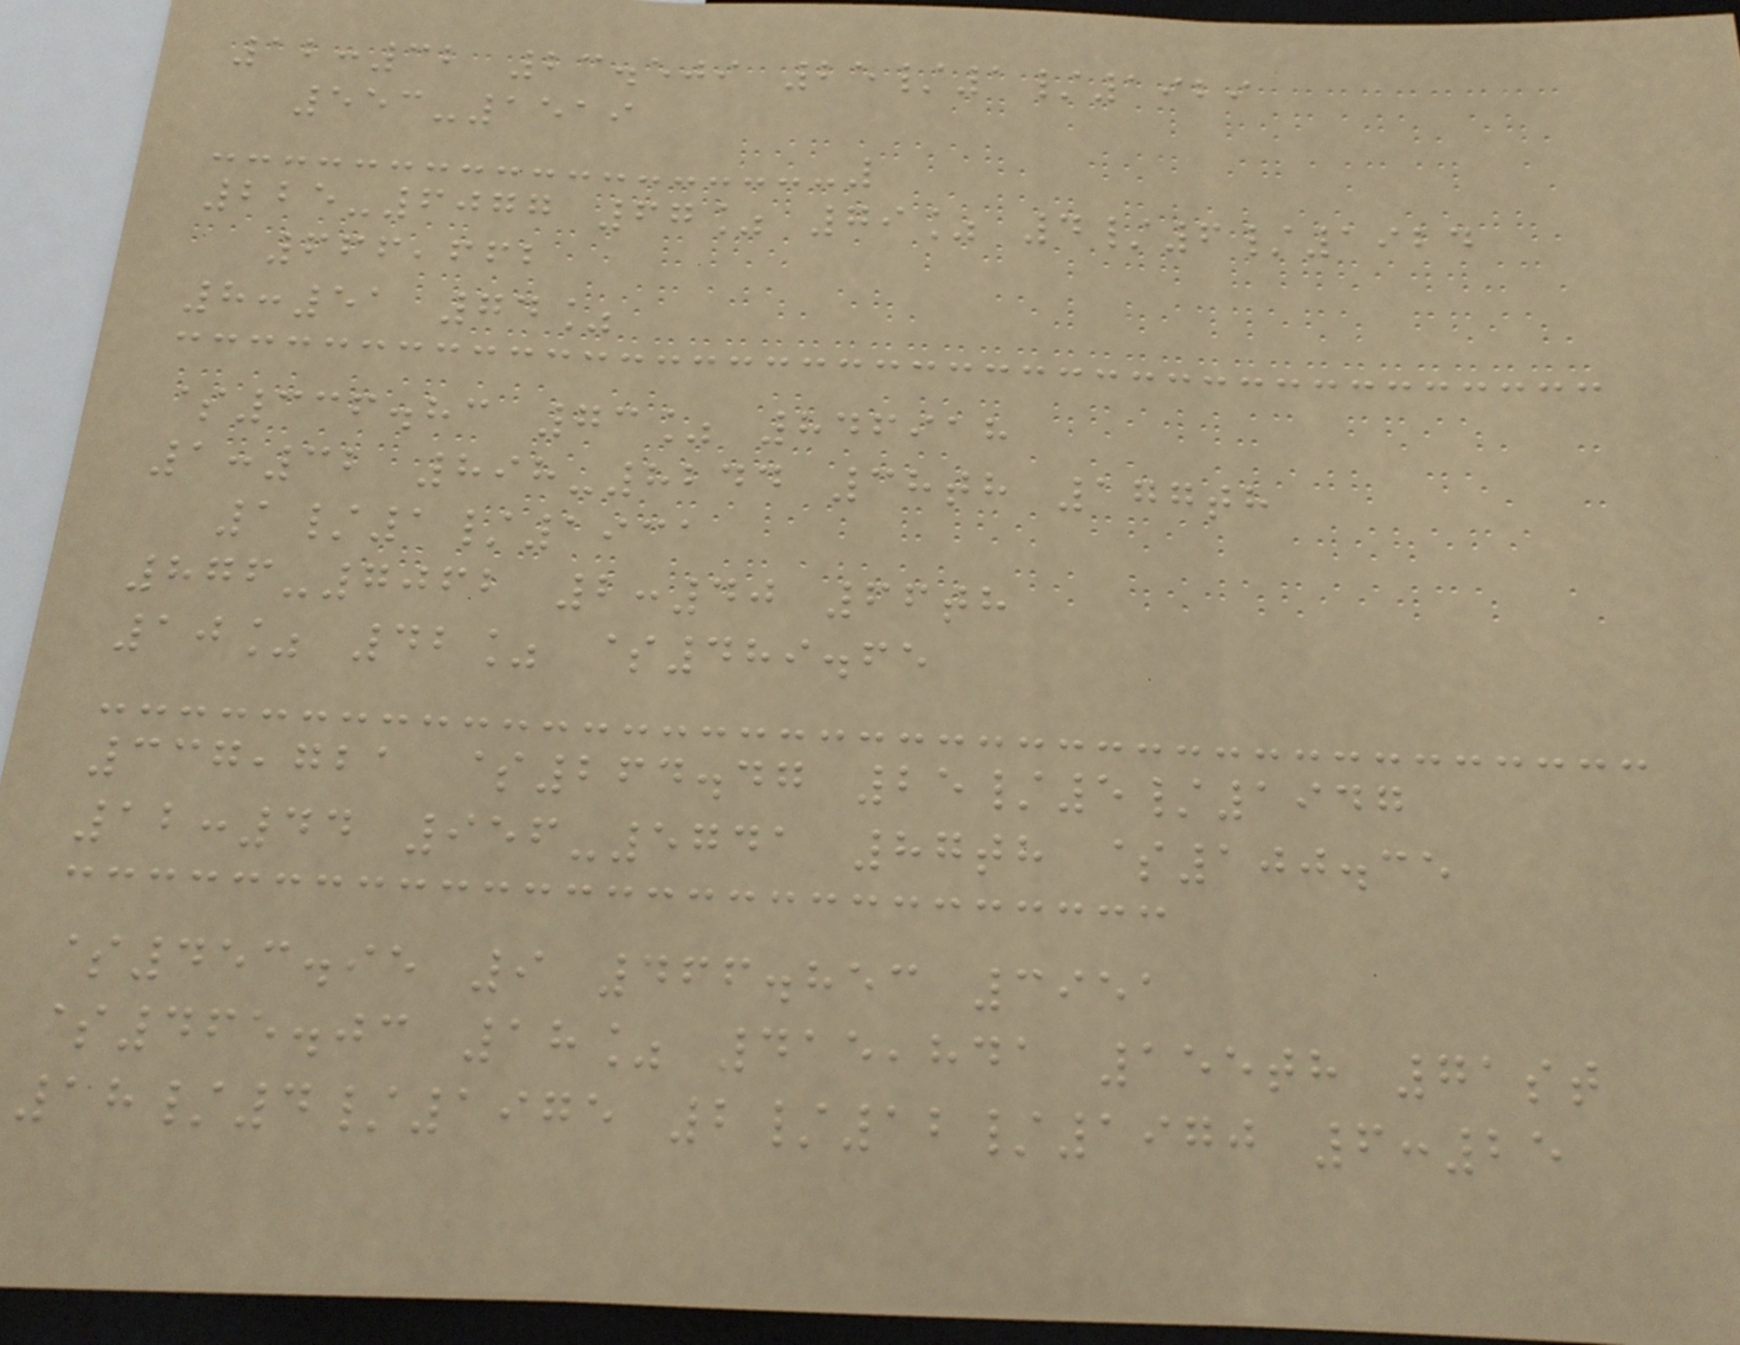12:32 23.509 25/1/1929
553-1519
225-6077 67% 79% 4/6/1924
666,662
8:51 74%
$336.83 73% 846918
1:32 898-8244 38th 177th
1/1/1931
876-7062 2:40 66th
10% 42% $489.65
337,721 $264.47 25/5/1947
12:44 956-5741 87th $100.35
$453.95 9 466.853 3951
$465.03 18% 415,841 155th 71st
18/4/1975 2/12/1970 6:25
